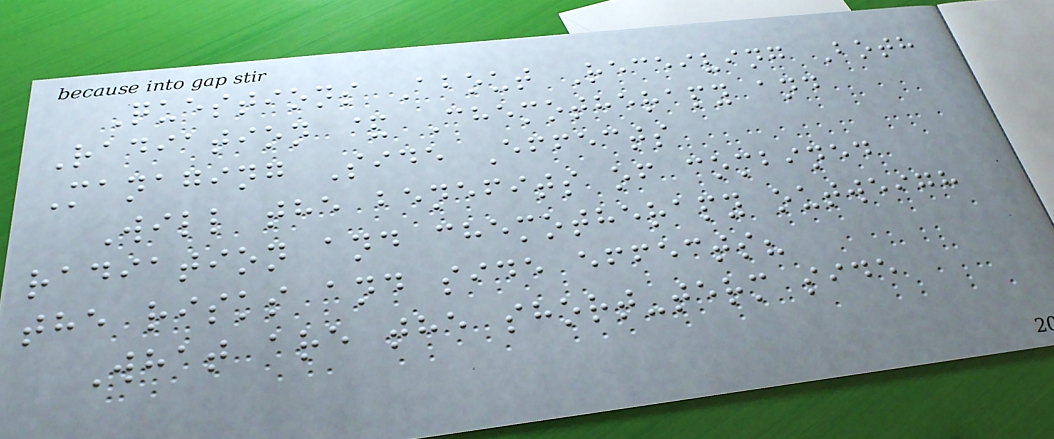Questions About Receiving Both
Radiation & Chemotherapy and
Managing Side Effects
Will the benefits of combined
radiation and chemotherapy outweigh
the risks and side effects?
What are the short-term side
